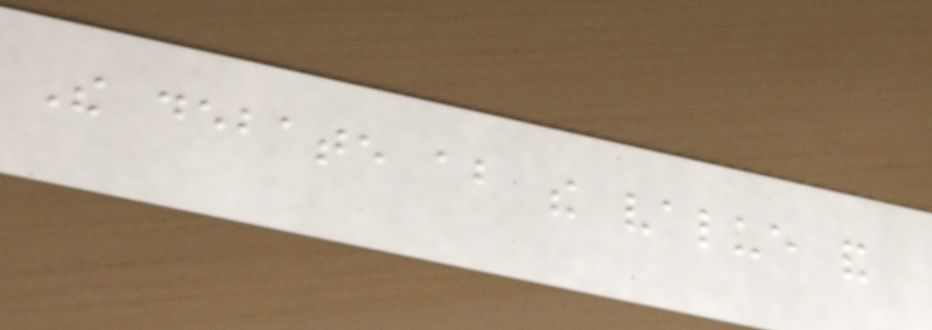The debate about the value and
